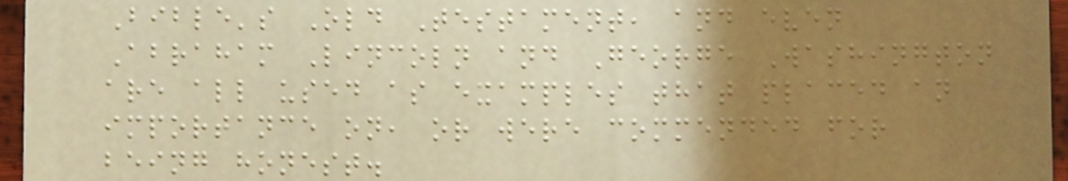Bible's Old Testament, and even
Abraham Lincoln and George Washington
are all used as examples that placed an
importance on, or were commended for
being honest.
